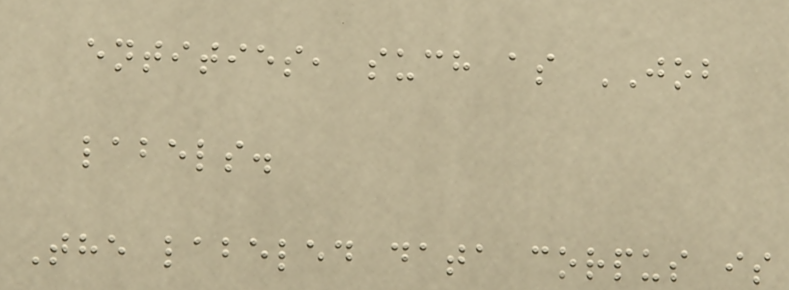entities, such as JOB
labels.
The labeled data corpus is
